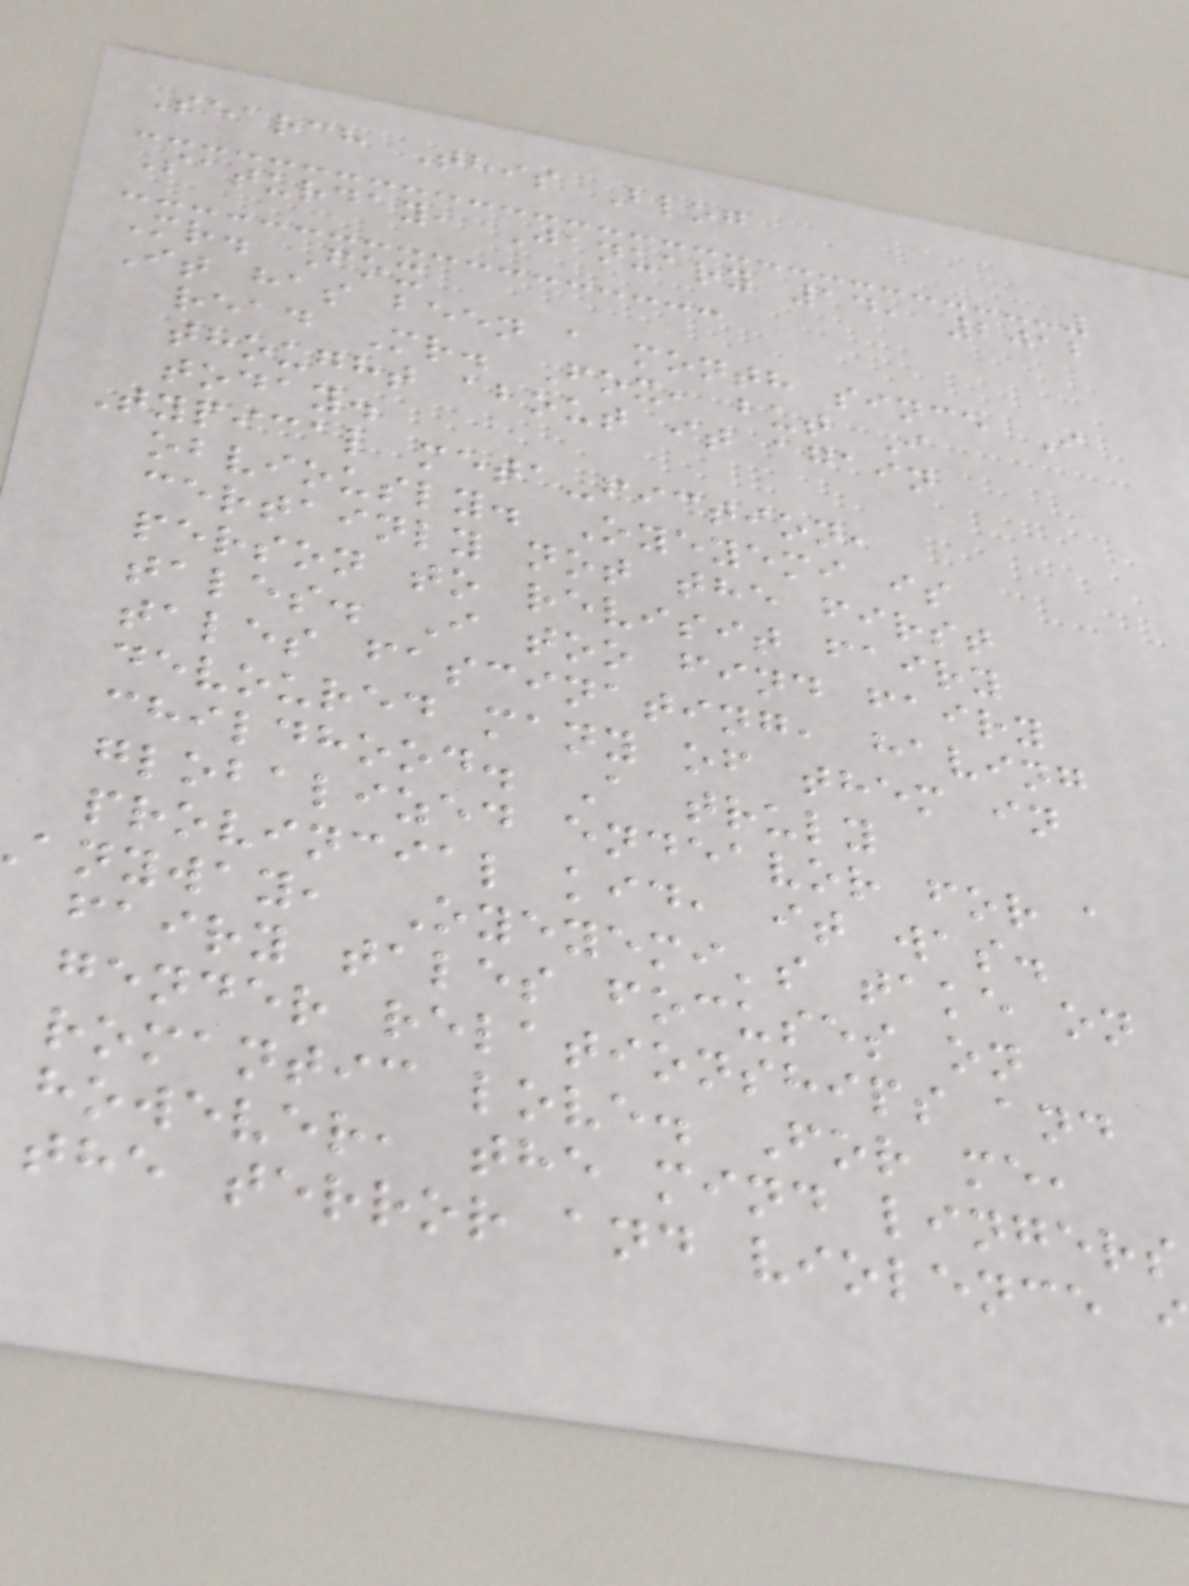Search This Blog
Saturday, January 14, 2012
Mr. Fox
It has been a month since I
read Mr. Fox, but I
thought about it again
today.
Typical meta-fiction,
obviously. Oyeyemi is
certainly not the first
person to revisit fairy
tales. I too find fairy
tales fascinating, having
devoured many of them in
childhood. A truly
globalized endeavor for a
provincial kid, it was.
anyway, Oyeyemi's take on
fairy tales focuses on
gender relationships and
romantic love. For me,
however, the mind lingers
the terror and violence
